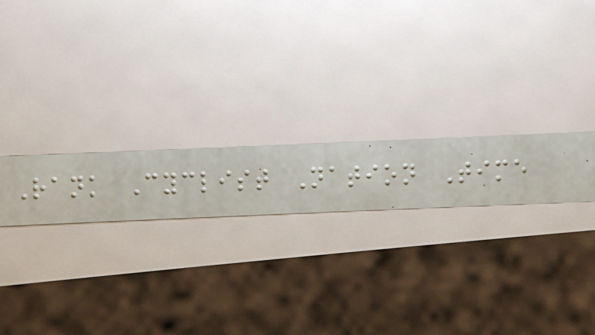Rank Cyclist Nation Time
